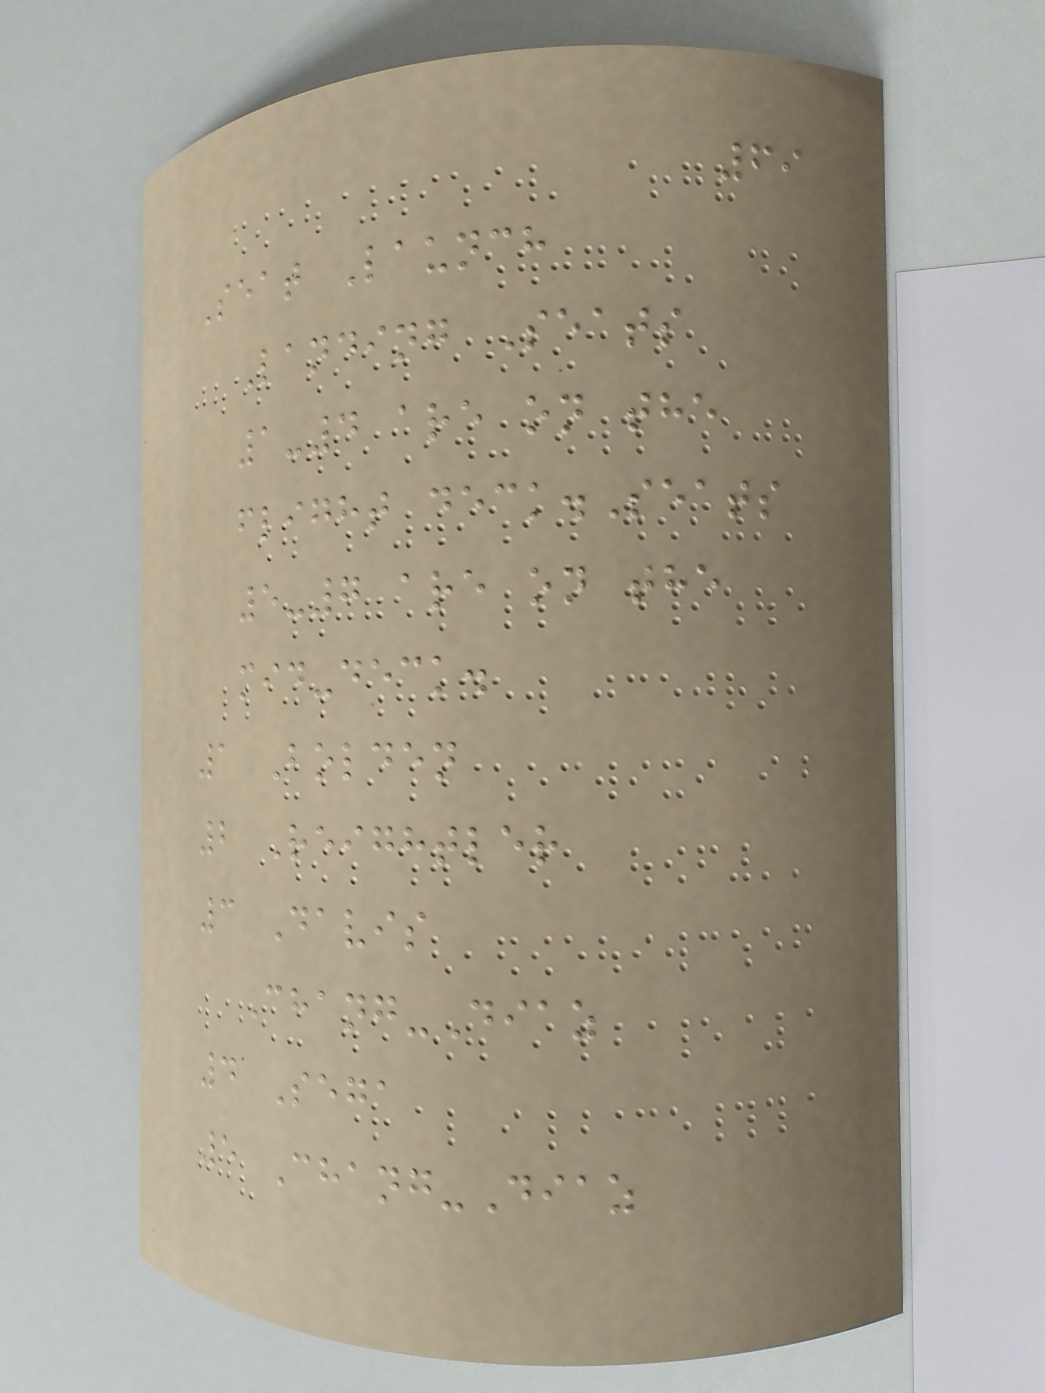69
Seat Launch
Landing Seats
1-4 are on the
flight deck.Seats
5-7 are on the
mid-deck.
1 Bolden
2 Reightler
3 Davis
Chang-Diaz
4 Sega
5 Chang-Diaz
